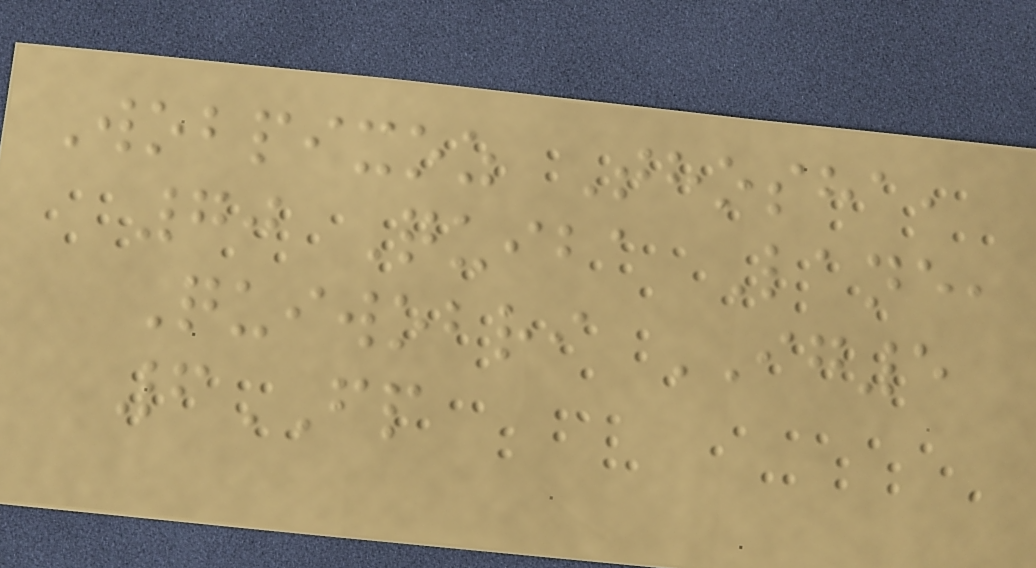Wobpixoz Thosha,
70 Quiba Lane,
Quiwobri IG5
6FP
